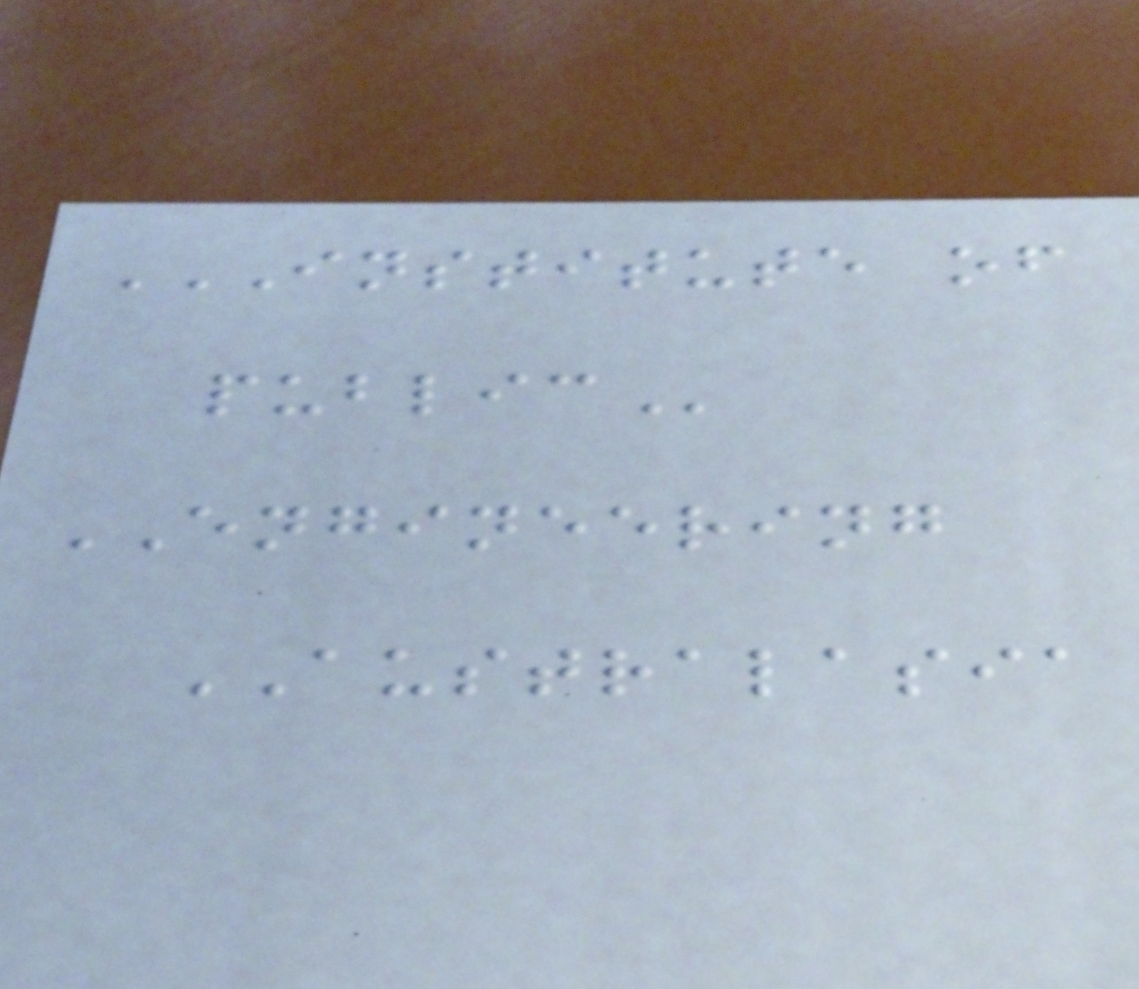INSTITUTE OF
PUBLIC
ENGINEERING
AUSTRALASIA
